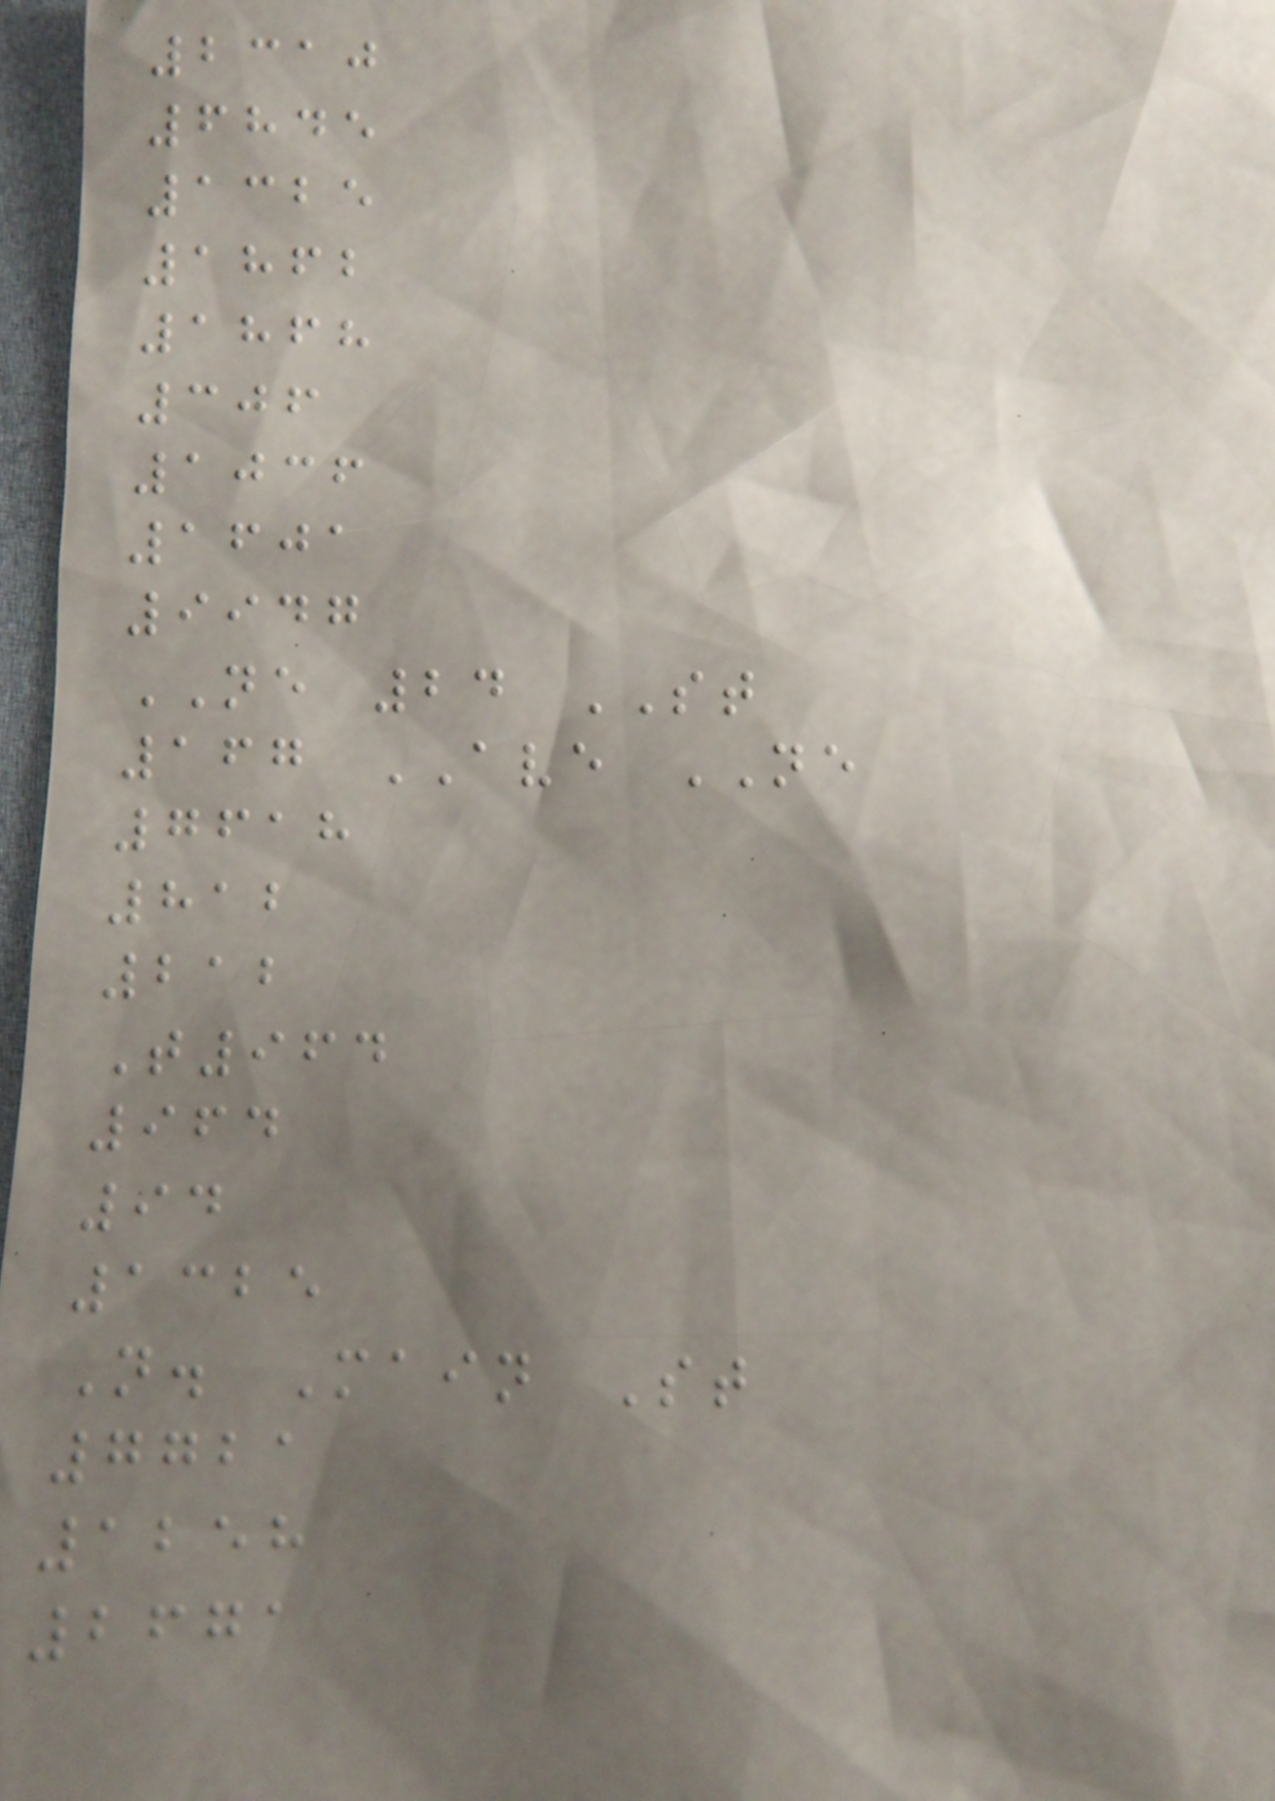2310
6845
1325
1862
1868
306
1036
1601
9947
NE 24 ST
167 AVE NE
7618
812
212
T964
964
94
1325
N. Main St
7721
1258
2671
